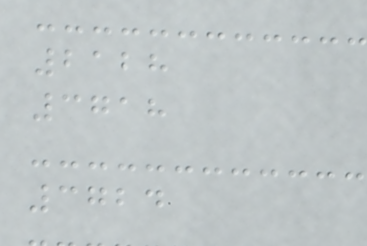2128
3718
3724
